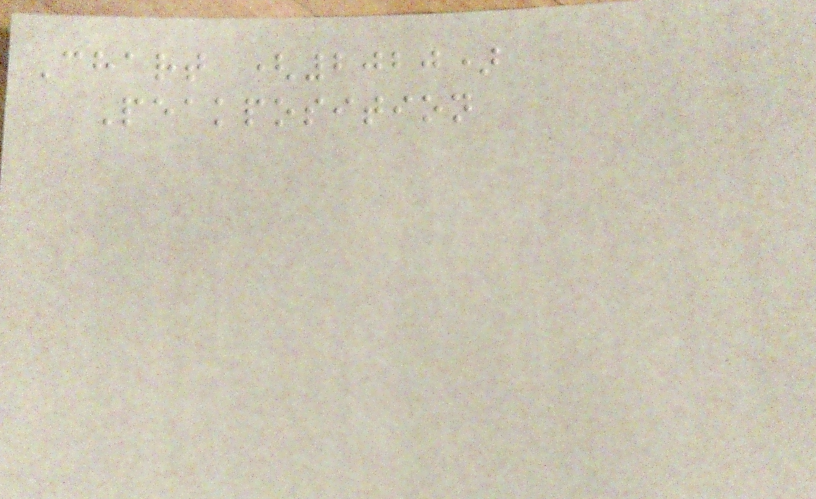Chart (2020)
Peakposition
